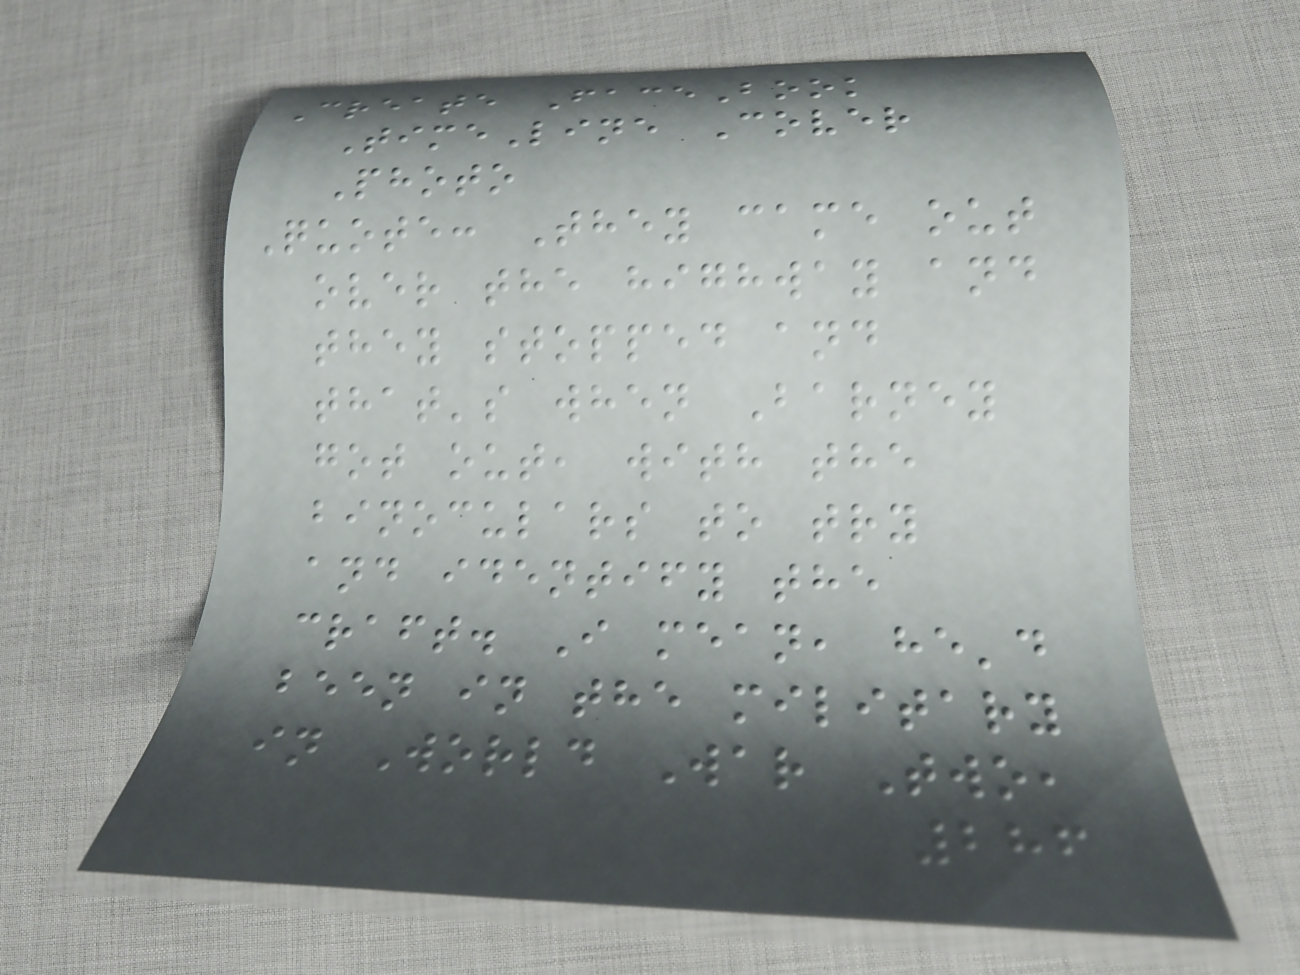Create FaceBook
TimeLine Cover
Photo
Quote: They came out
over the highway and
they stopped and
that's when Barney
got out, with the
binoculars to try
and identify the
craft. I mean, he'd
been in the military
in World War Two,
286
